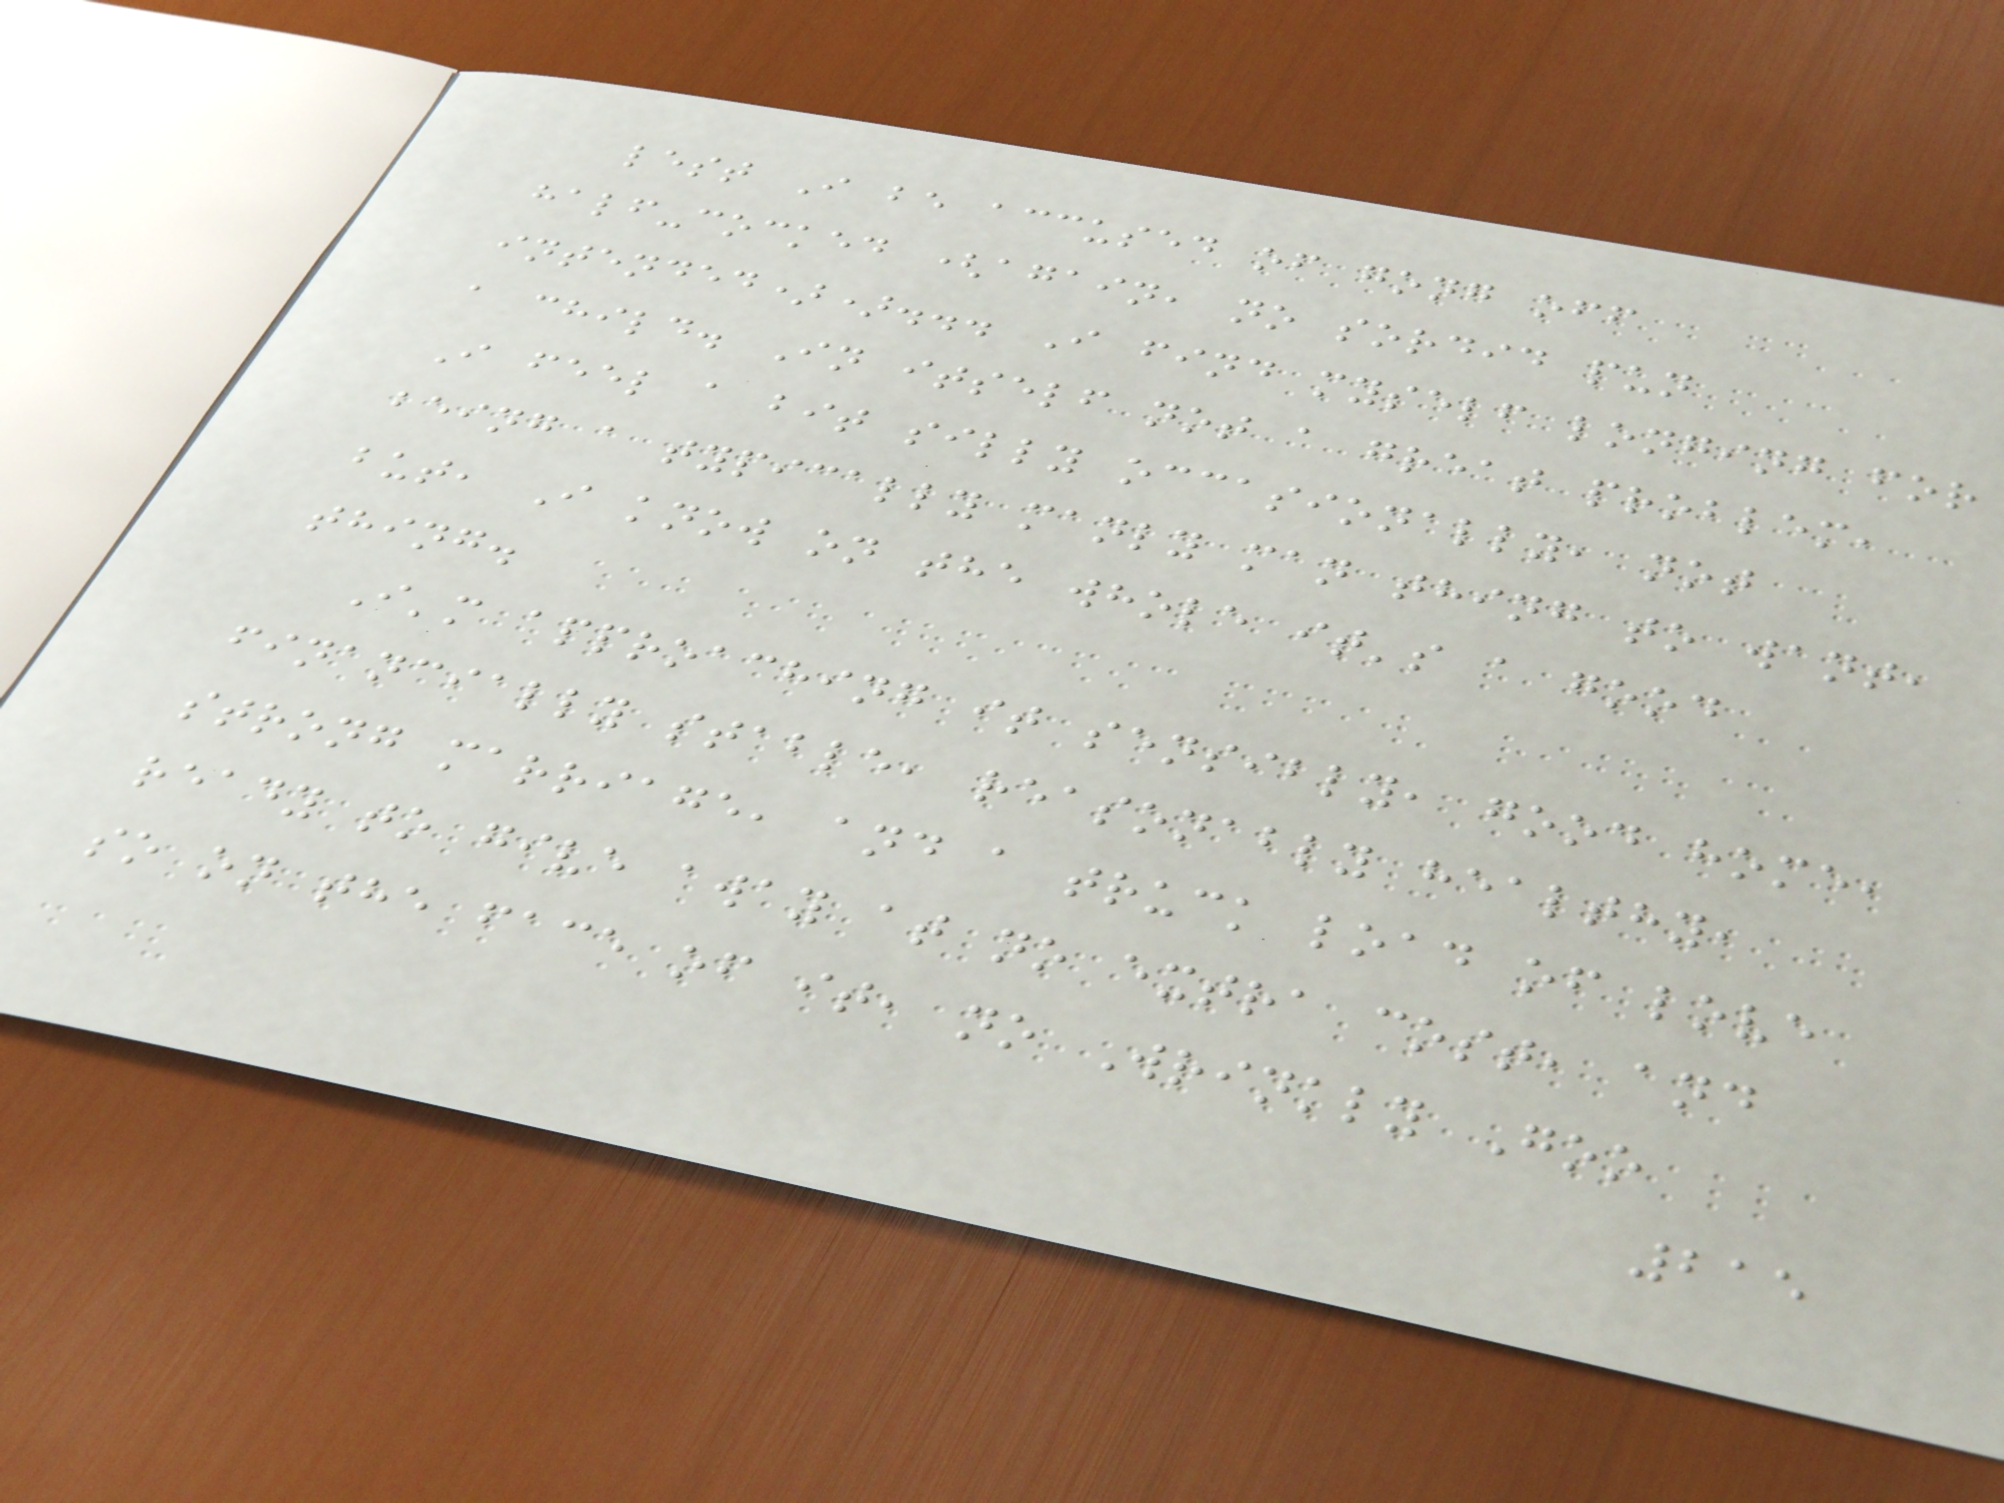lest I be accused of gong off
half-cocked (again, no sordid pun
intended))... I find myself longing for
a child. In itself not a great problem,
I feel a bit silly occasionally, not
being a typically manly man thing to want,
but, I know on the whole it's a good
thing.
I'm approaching it sensibly, good home,
financially stable, reasonably healthy,
strong marriage, and a truck load of love
ready to give away at no extra cost, and
so on the face of it, no Wrinkly Goo
215
